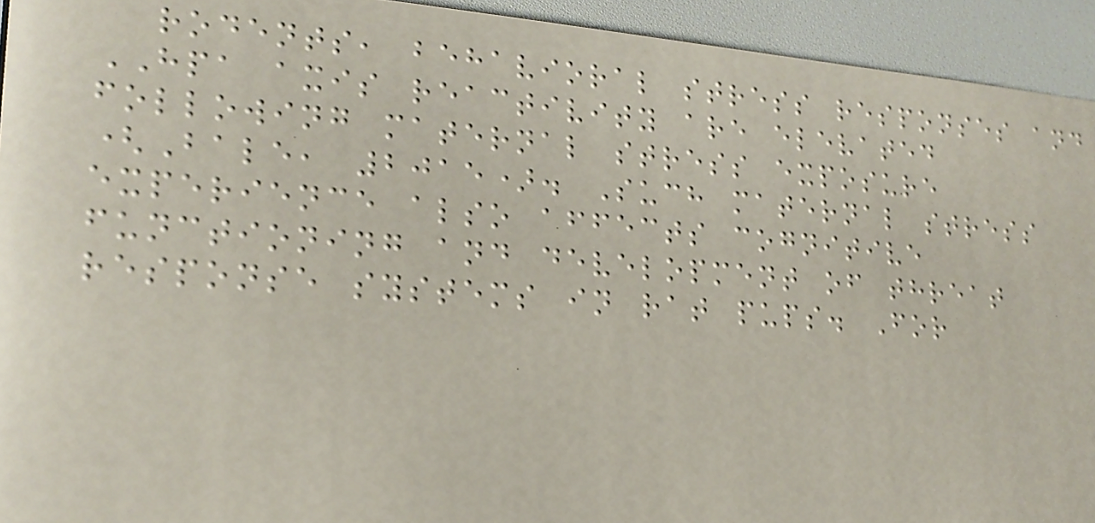rodents, behavioral stress responses and
HPA axis reactivity are elevated
following maternal stress exposure
(Bale, 2015). Such maternal stress
experience also affects cognitive
functioning and development of threat
response systems in rat pups. For
